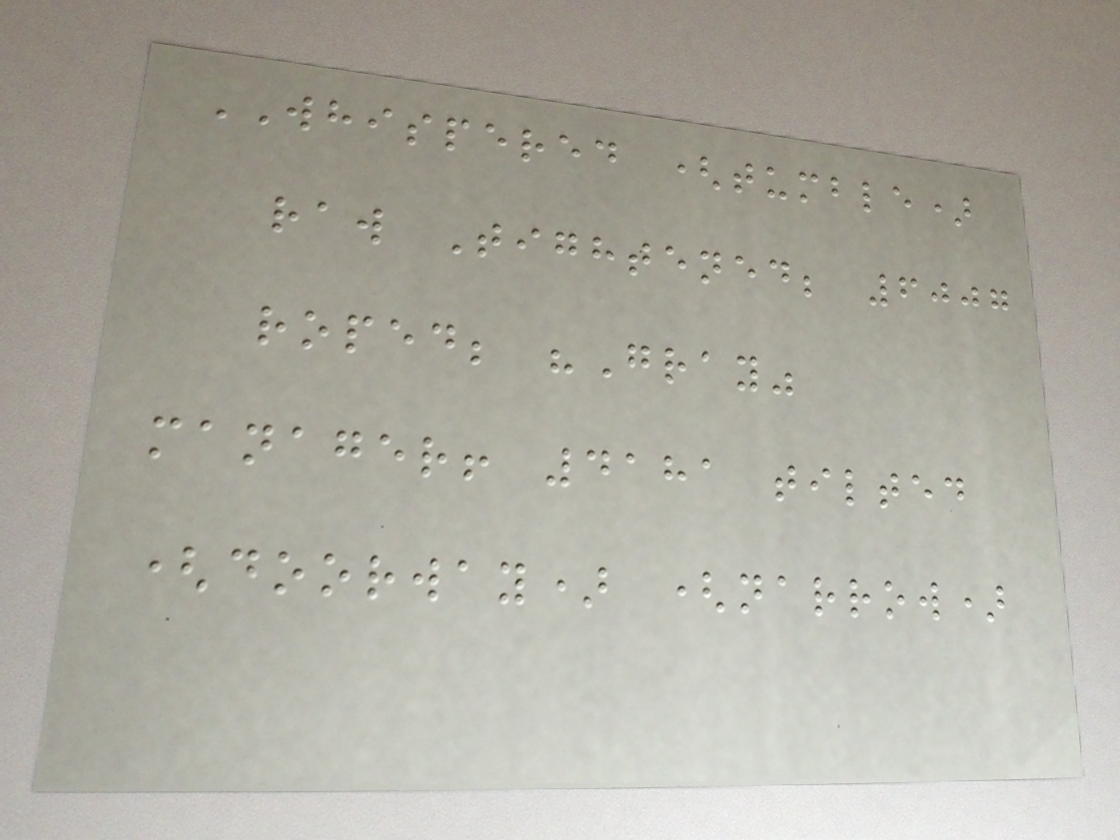WHISPERED (tumble)
raw Tightened; 6007
roped; "Gray"
manager! 4181 tilted
(doorway) (narrow)
